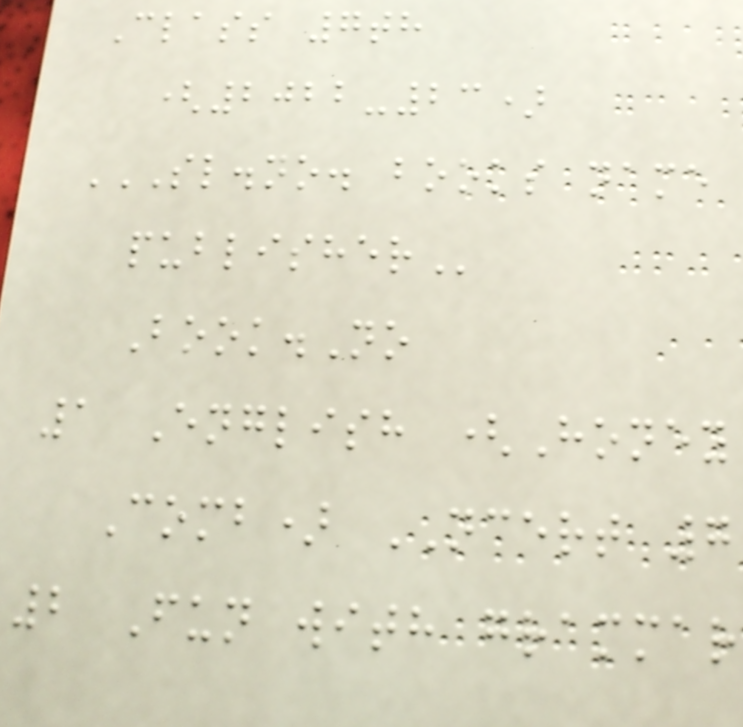Class 7th
(2022-23)
SL.NO. BOOKS NAME
PUBLISHER
Book.No
1 English (Honey
Comb) NCERT 7
2 Fun with grammar
